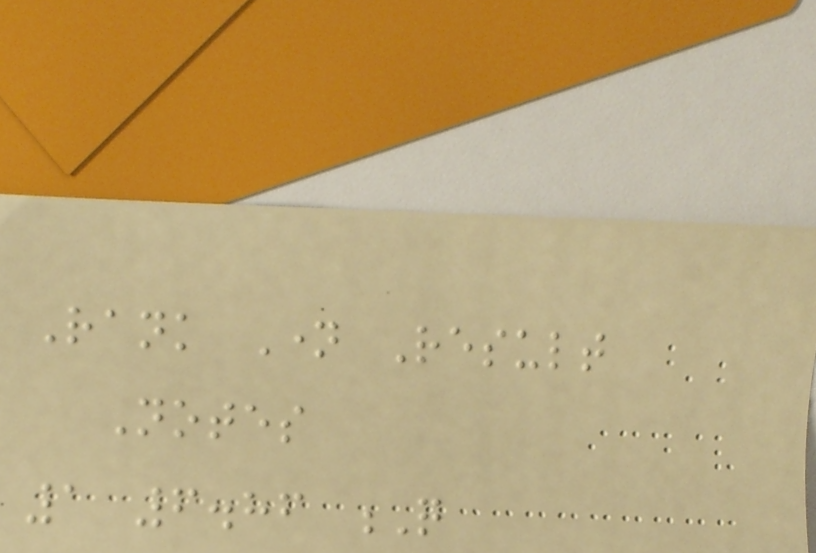Rank Name Result
Notes
1 6.86 Q
